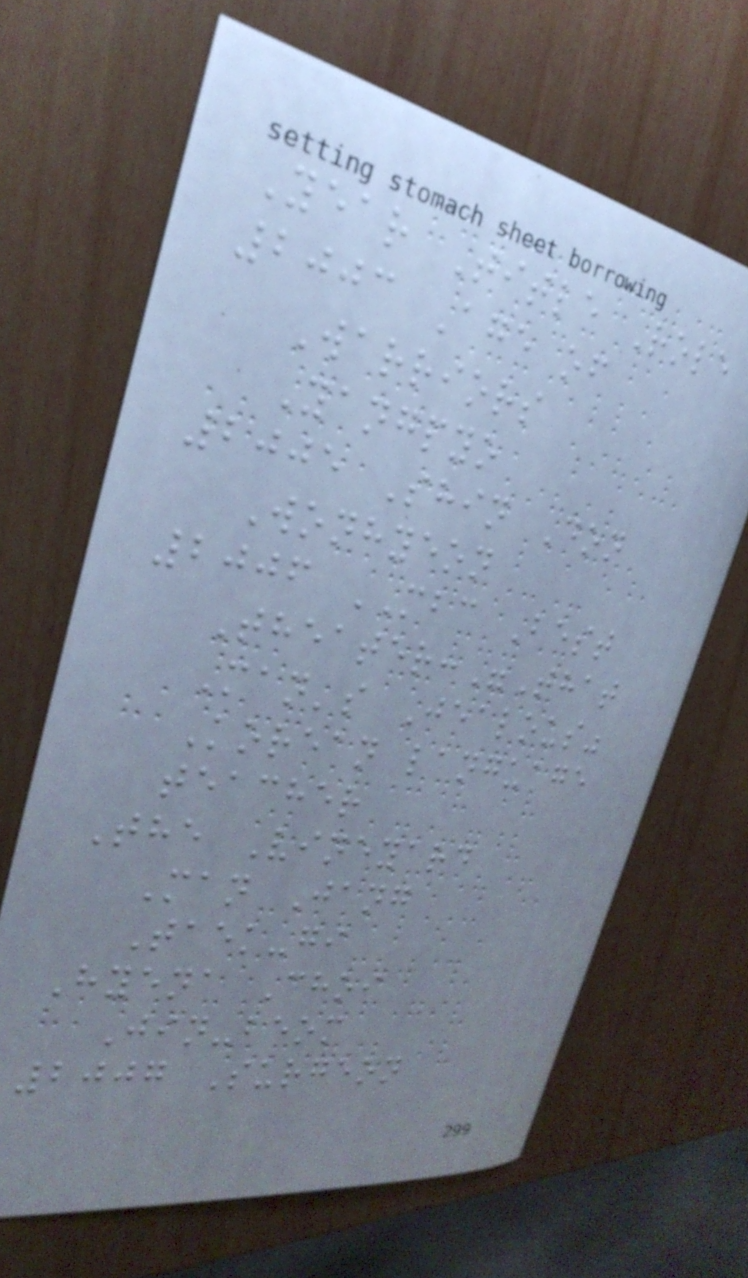Year Title Role
2003 Age of
Warriors
Yangpyo
2005 Shin Don
Wonhyeon
2006 MBC Best
Theater:"That
Man's Jealous"
Korean language
teacher
The Vineyard
Man Jang
Taek-gi
Hyena Choi
Jin-beom
2007 Surgeon
